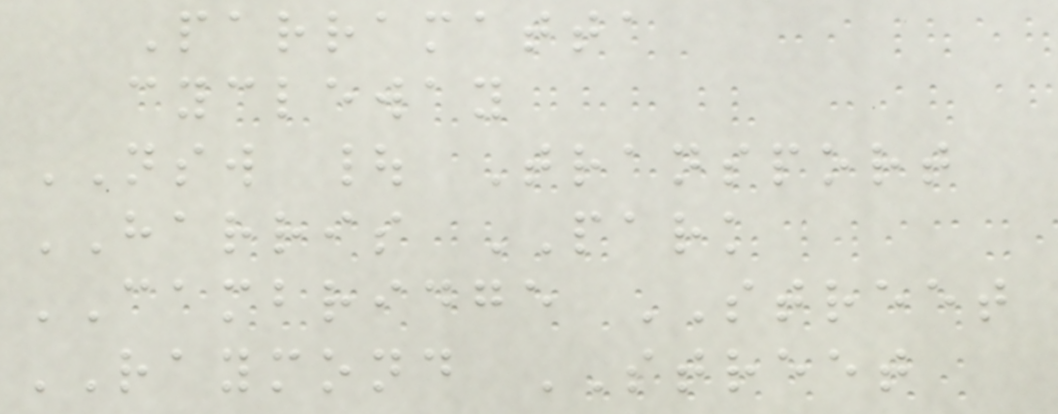Parramatta
cycleway
NSW | Transport
HARRIS PARK
CAMBRIDGE STREET
RAYMOND STREET
